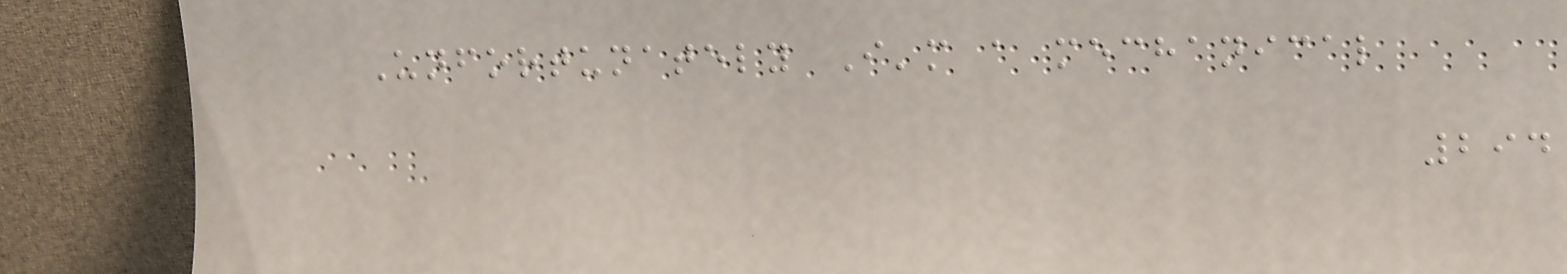Unfortunately I'm a mechanical
294
